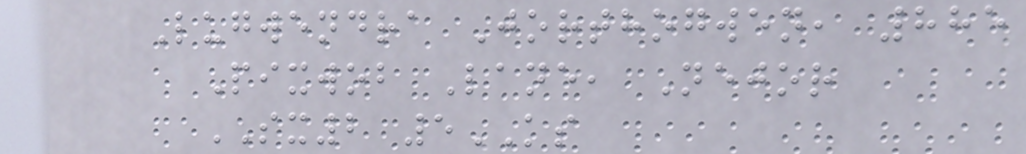Lugwendra Jorthogwen, 885
Pixwob Lane, Nejor
SX2 5KS
